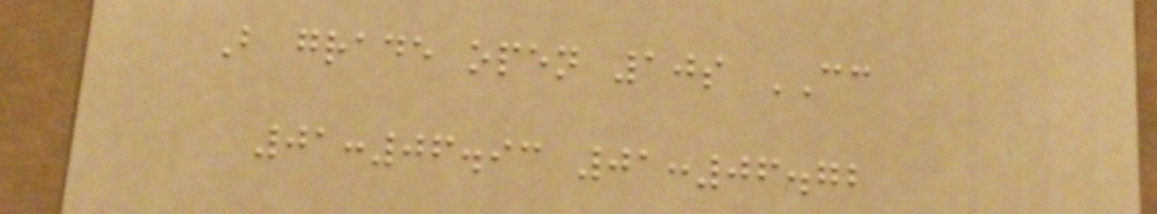B grade open 10s CC
01:06.93 01:06.72
